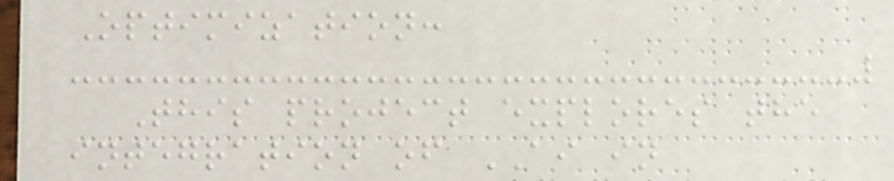Optimization:
This project explores the
integration of AI in
